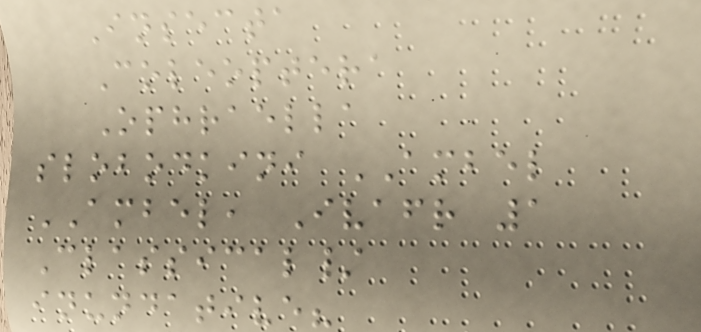Insecta
Coleoptera
Ophraella
slobodkini AMBEL
AMBEL, Ivafr 1
Classical/
inundative?
